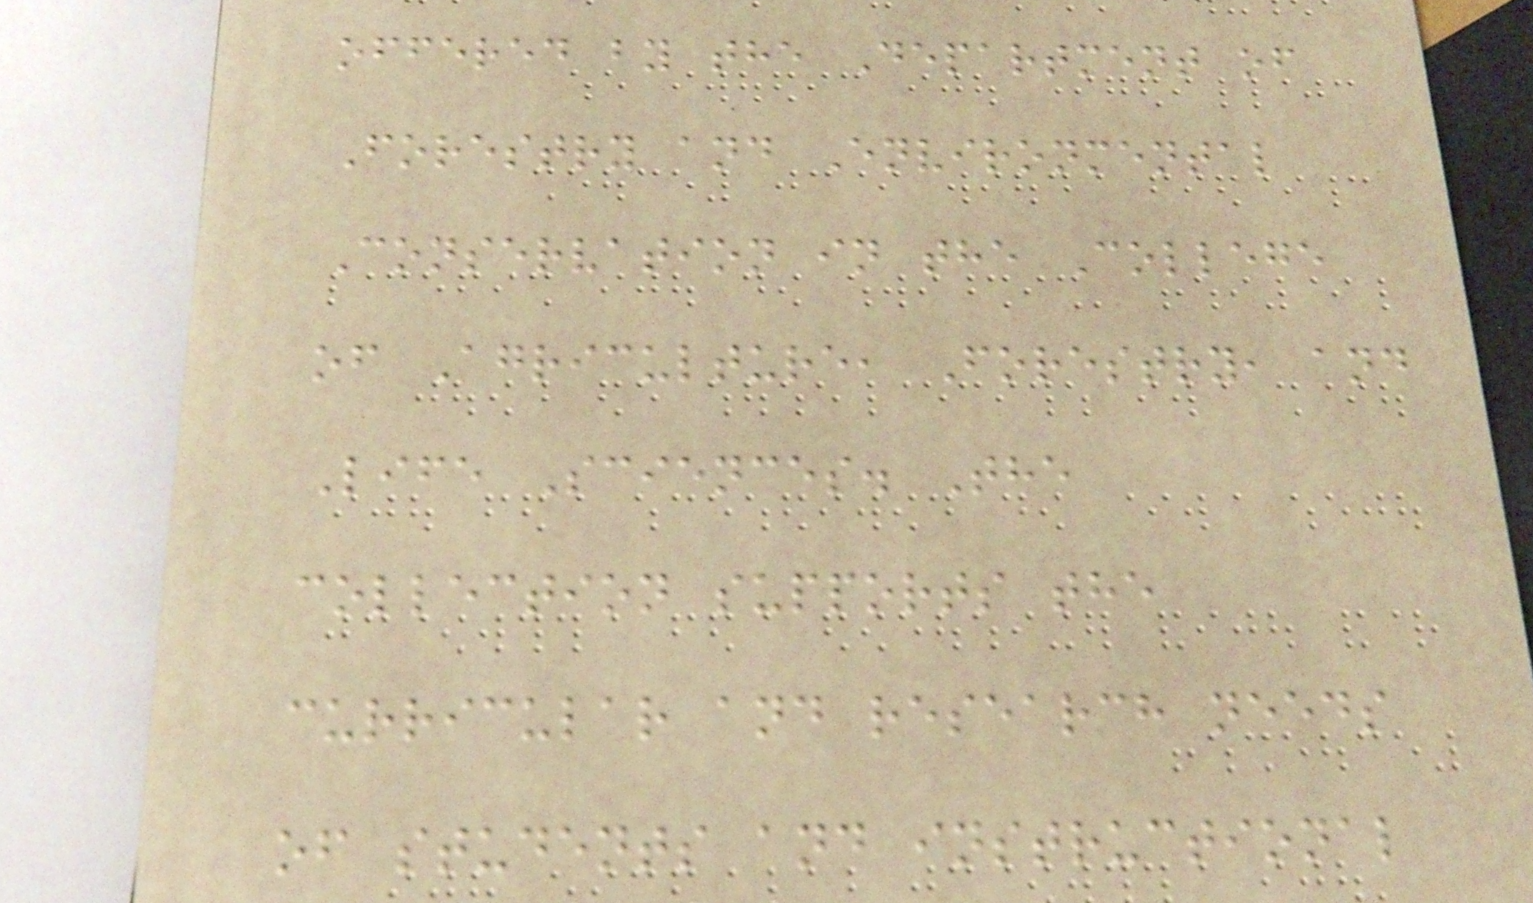offered by the Department of
Forestry and Environmental
Conservation in the College
of Agriculture, Forestry, and
Life Sciences. The
collection supports the
curricular and research needs
of students and instructional
